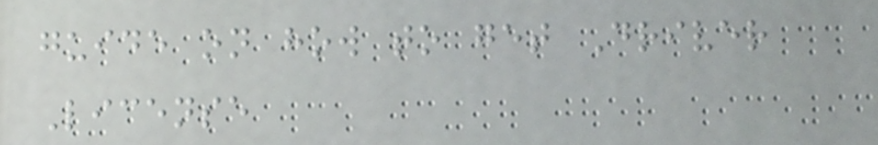guide on how to get Driver
License
